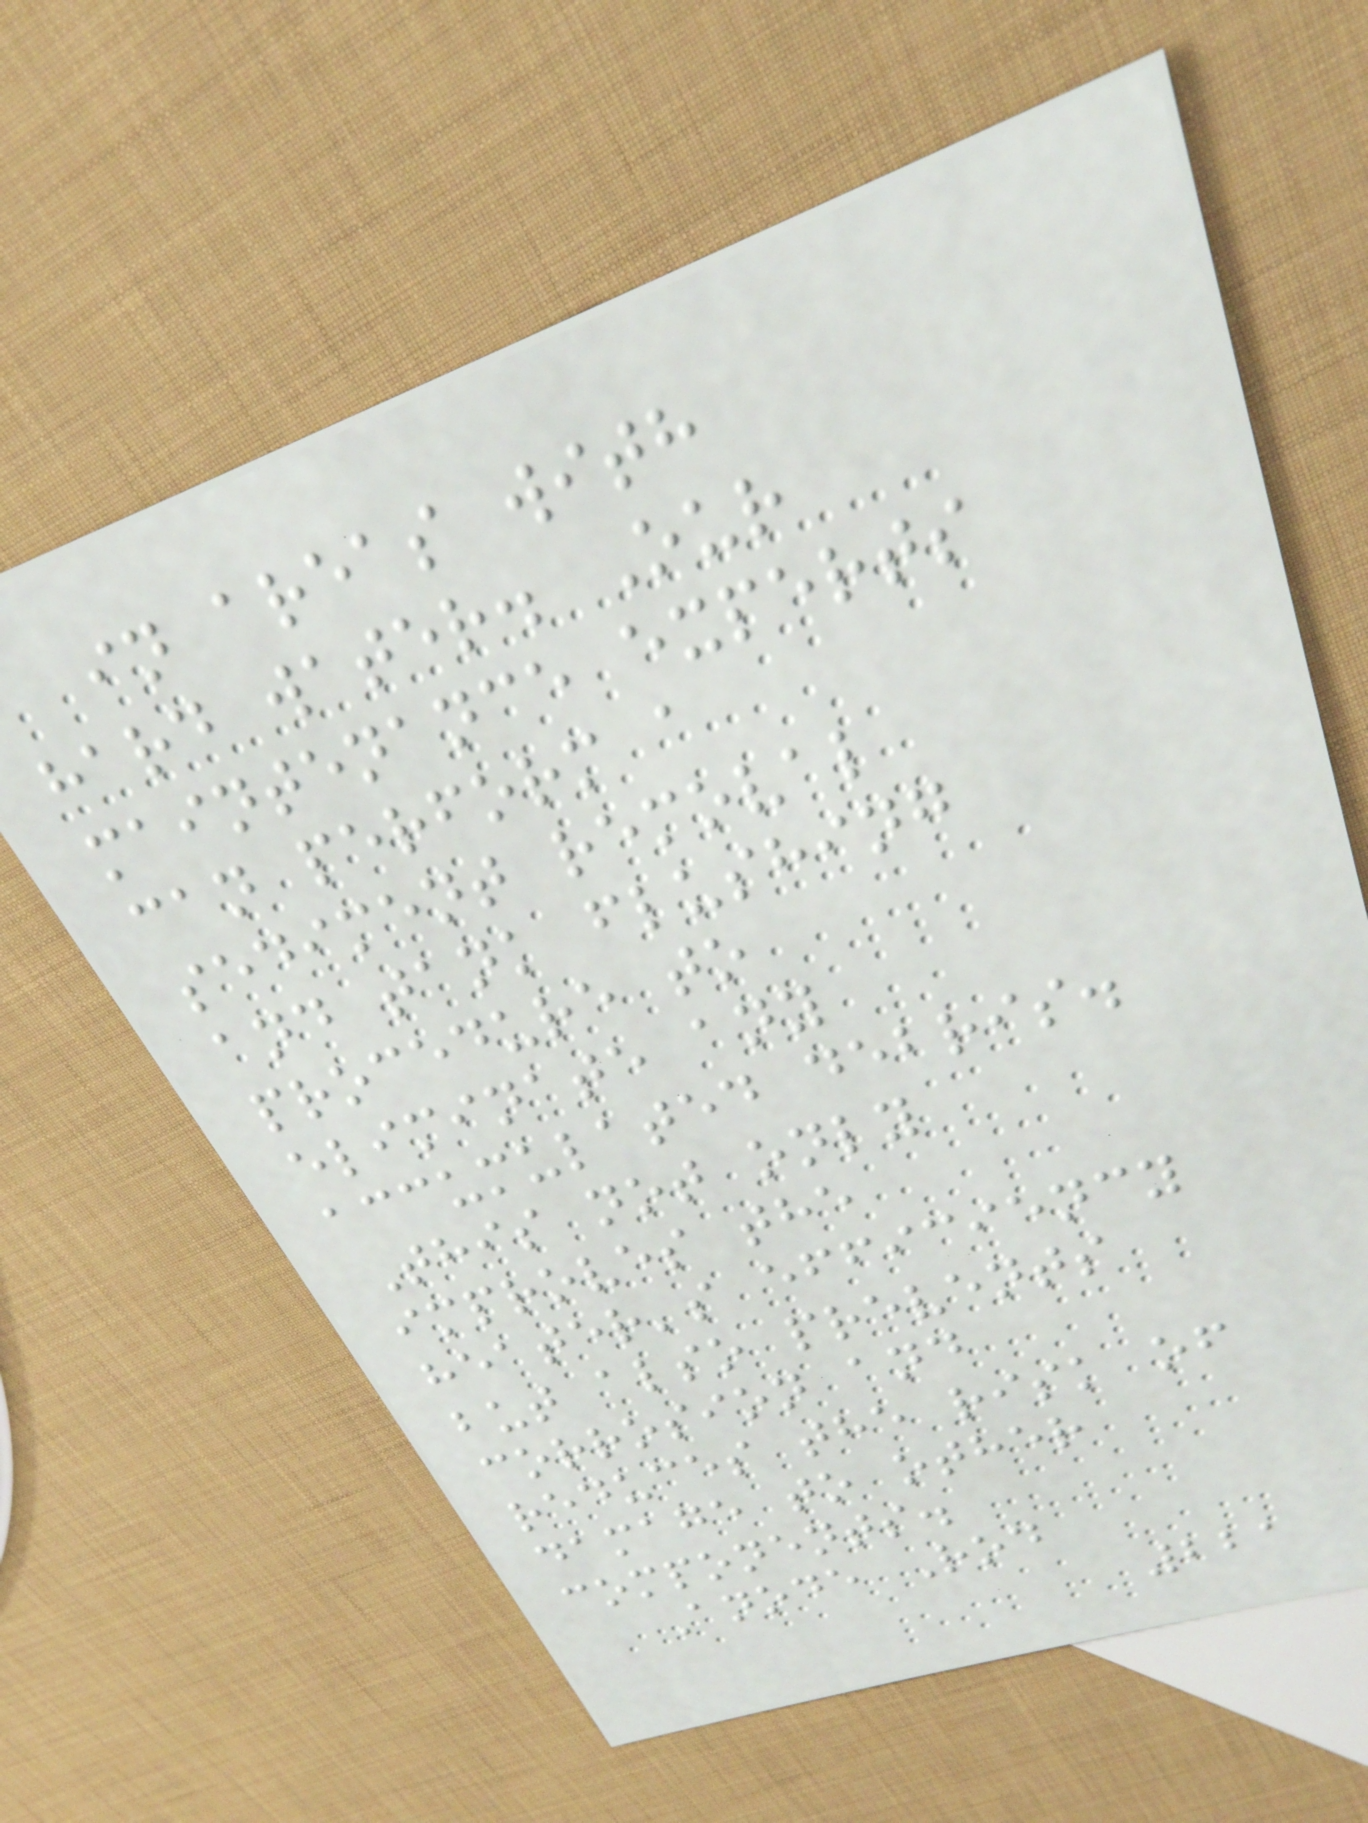in areas with
hard water. Our
maintenance experts
can perform a
sediment removal
and tank flushing
procedure to
eliminate any
accumulated debris.
This not only
improves the
heater's efficiency
but also prevents
corrosion and
reduces the risk of
damage to other
components.
Anode Rod
221
